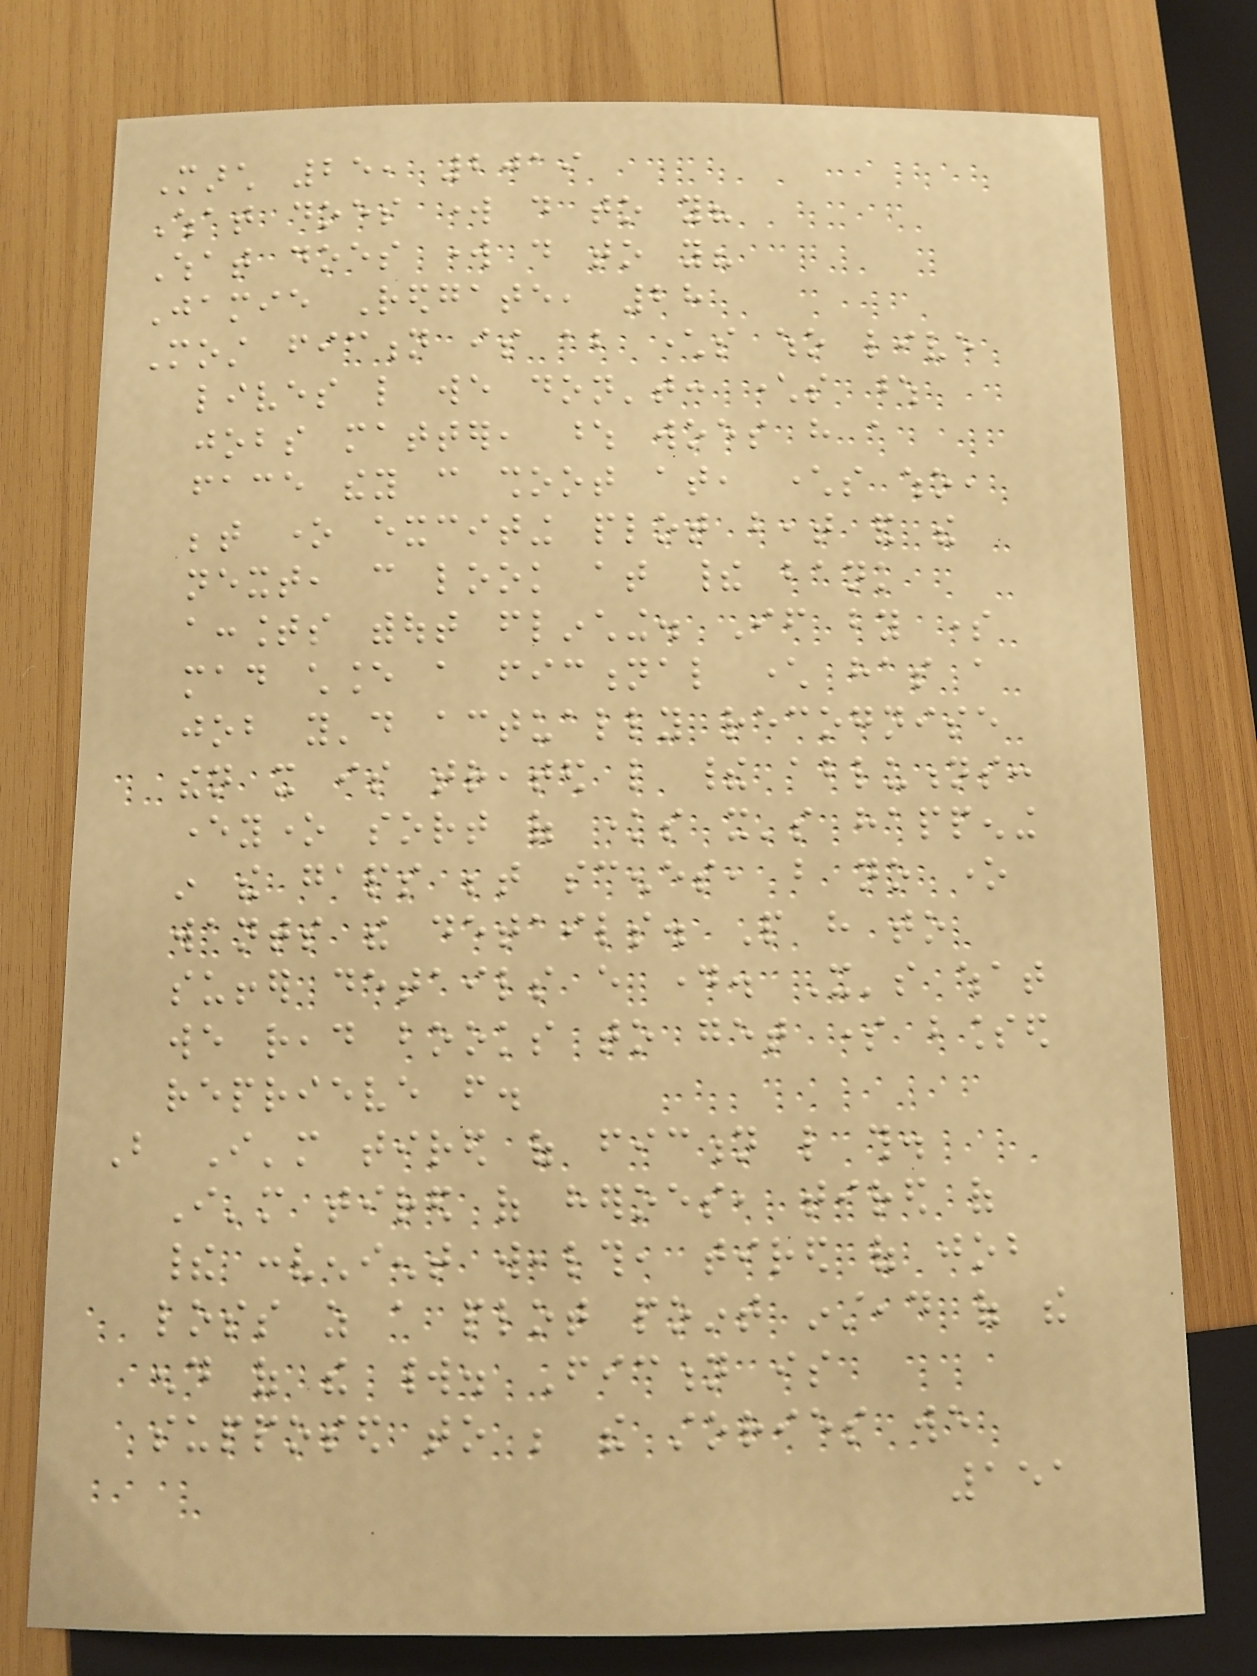March 25, 2019
What does work do to you?
What does work do to you?
Jamie Redgate, 28
Most fiction is about characters who live
lives like we don't: characters whose
jobs matter, whose woes have a
face they can shoot at, characters who,
between one exciting plot beat and the
next, can look at their bank
accounts without flinching. If by some
mad chance a fictional character has a
job you'd actually recognise
then it is treated like their ablutions:
everyone sort of knows it's happening
in the gaps between scenes, but no one
wants the details. People have to
suffer details every day. It's what
we read books to get some blessed
reprieve from.
But I'm tired of fiction like this.
I'm tired of heroes, tired of
their convenient wealth, tired of job
loss as a plot point instead of the
end of the world. Fiction is
supposed to be the stories we
151
